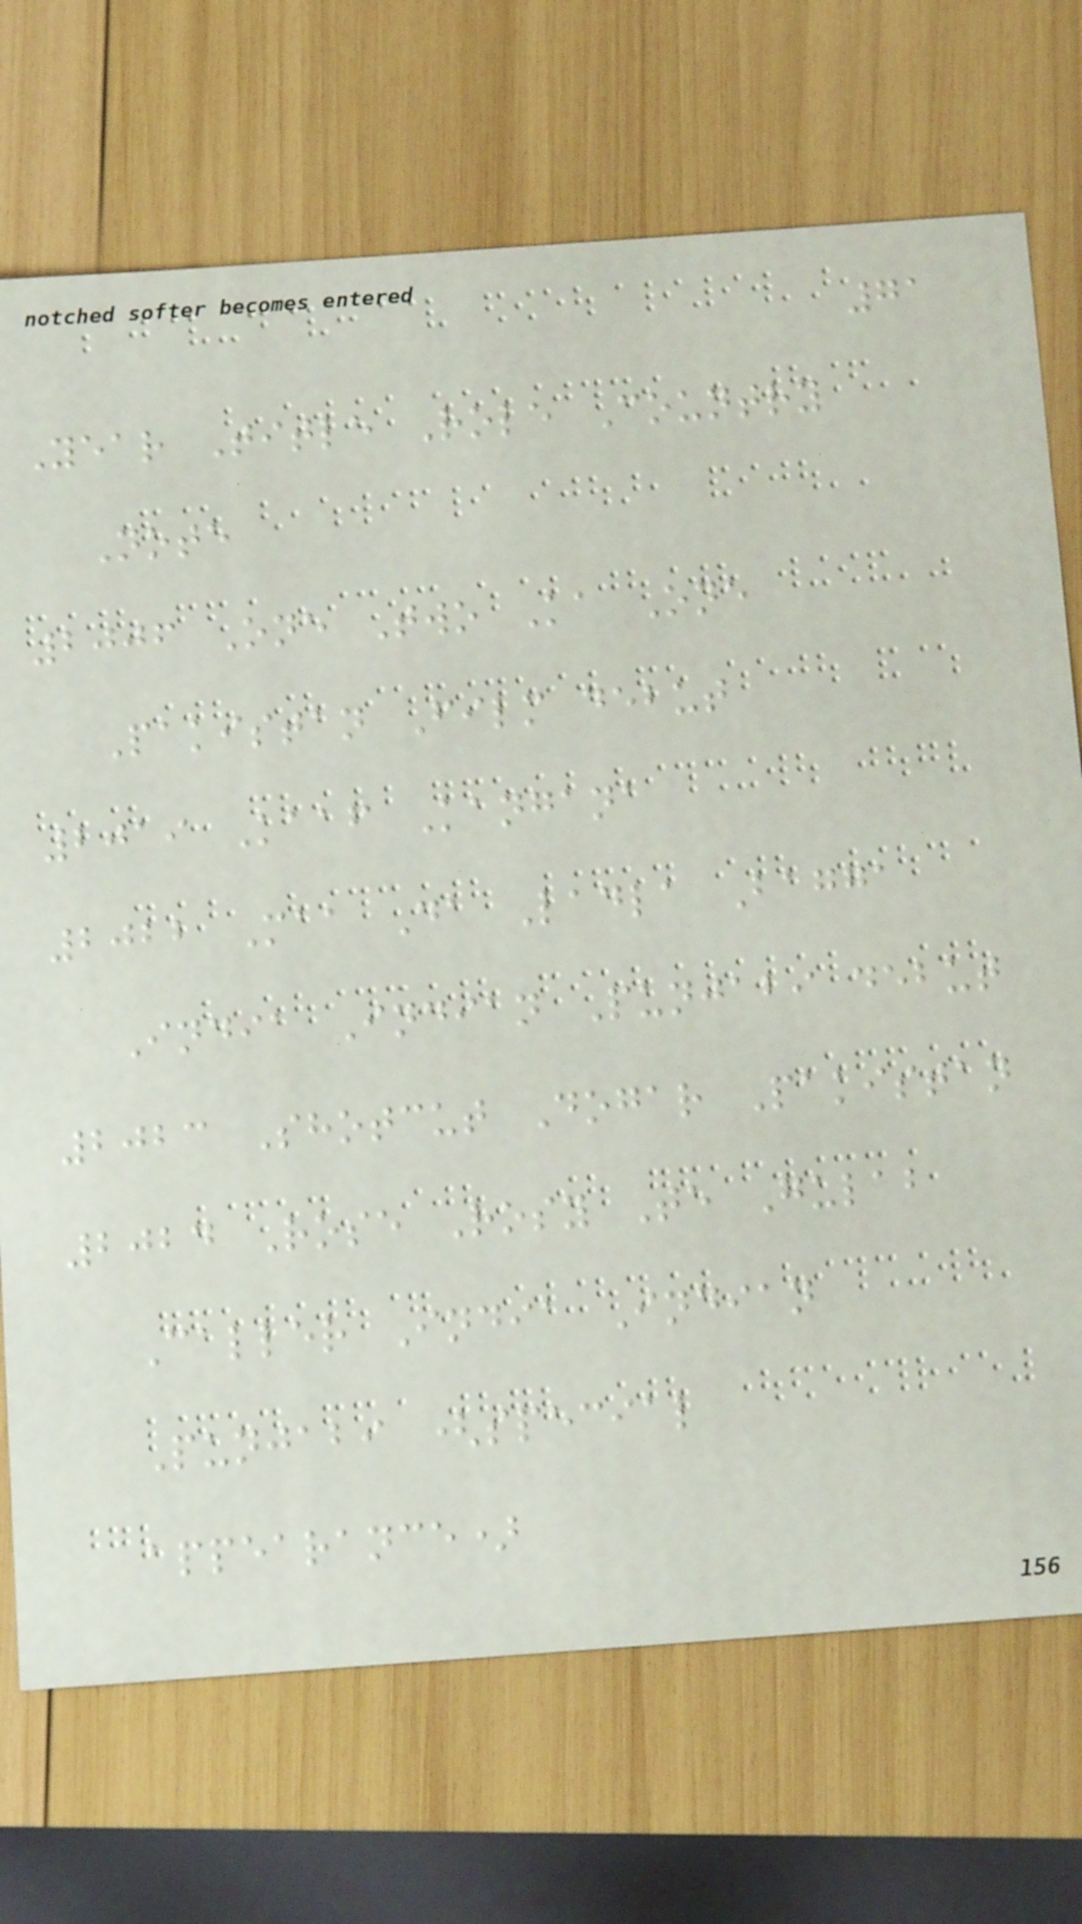71
Year Title Role Country
Note
2006 One Two Ka One
Pakistan Film debut
2019 Kaaf Kangana
2022 Maa Da Ladla Bagga
India Indian Punjabi debut
2023 Shotcut Dogar Pakistan
2024 Rose Rosy Te Gulab
Caller India Indian
Punjabi (special
appearance)
